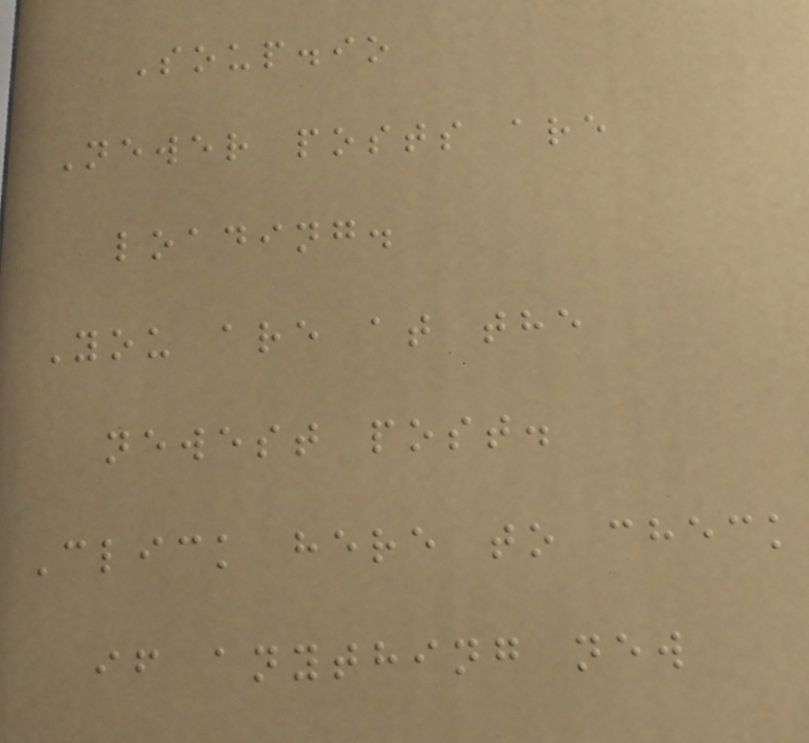Soup.io
Newer posts are
loading.
You are at the
newest post.
Click here to check
if anything new
